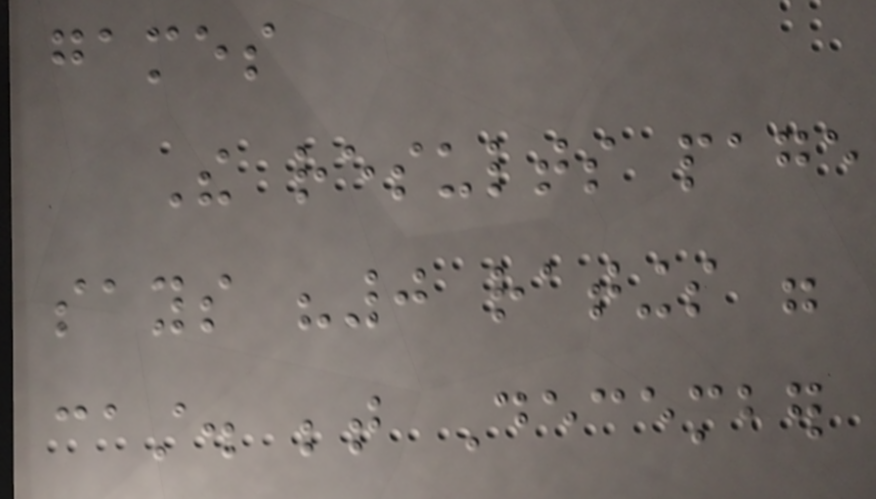games
The results page
says "0 ratings were
cast. between December
